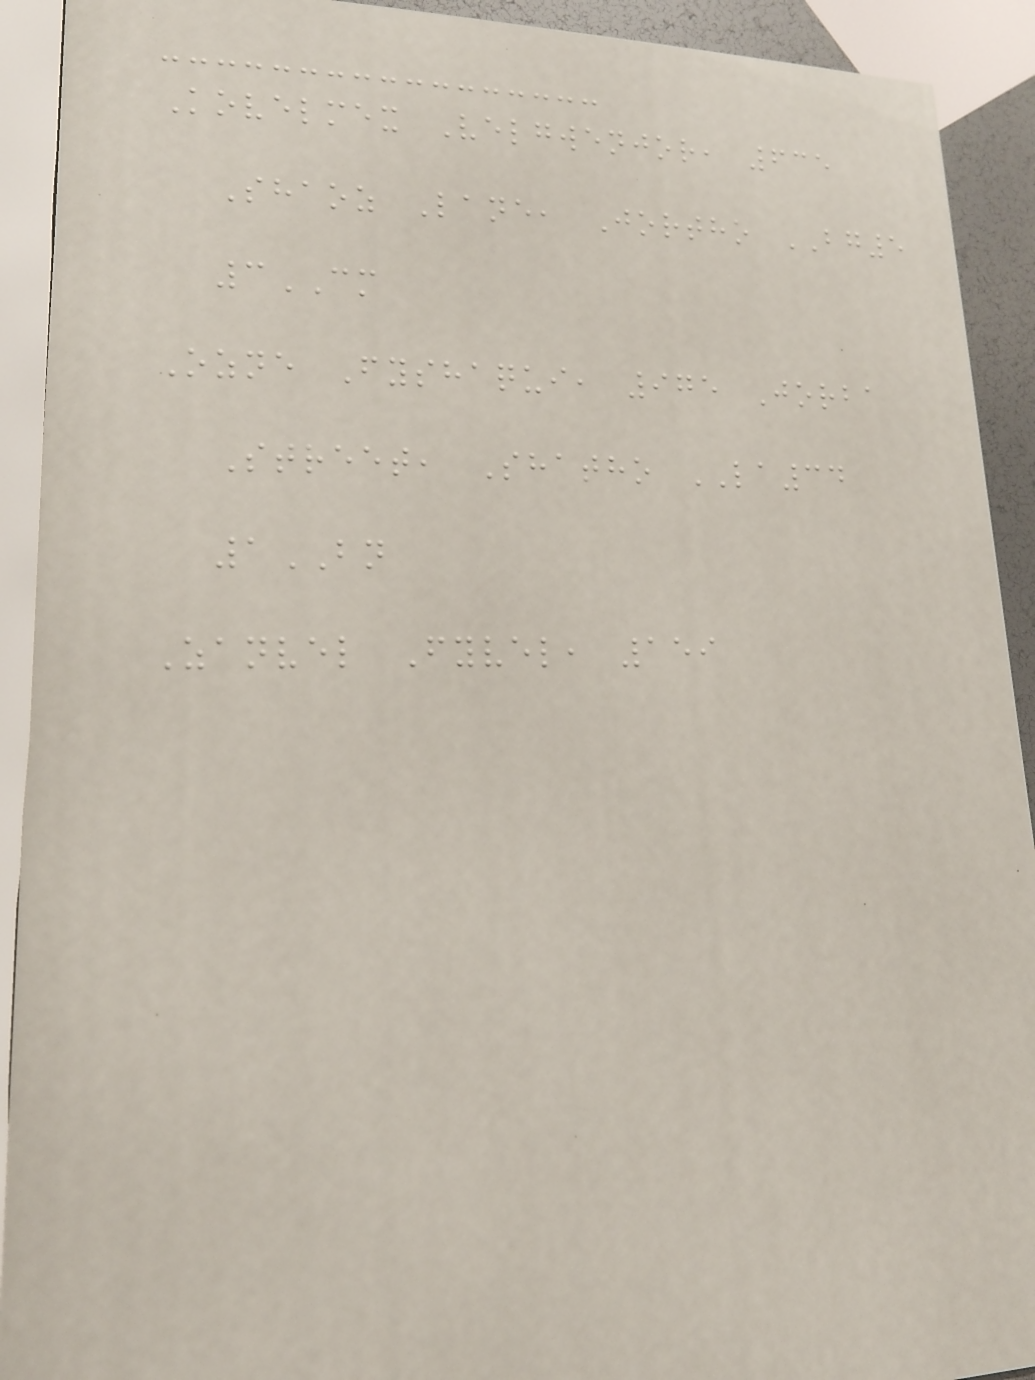Kovelmex Velgwenjor, 635
Shaoz Lane, Jortho BG5
3CM
Ozne Fyshaqui, 975 Jorba
Street, Shatho LA34
1BN
Zanvel Fyvel, 159
